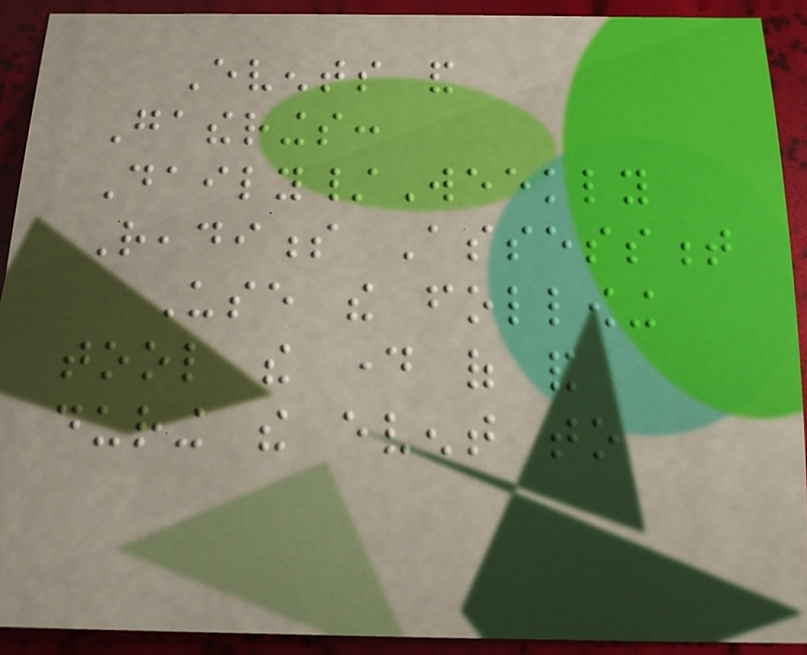Events and
Gatherings:
Daily/Weekly
Readiness Assessment
Use the following
tool the day of and
during the event to
